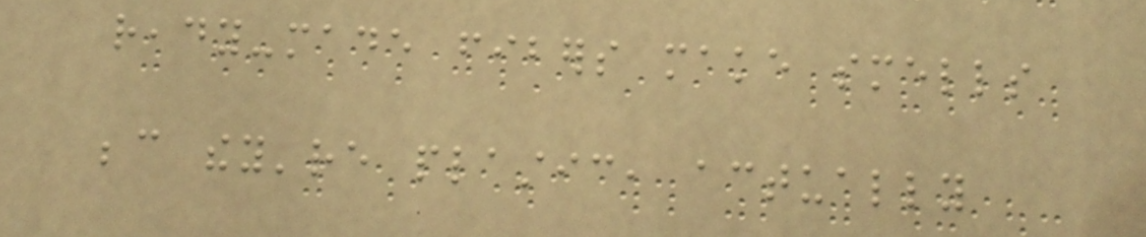ready-made fibers make smells
because they're plastic, actually
